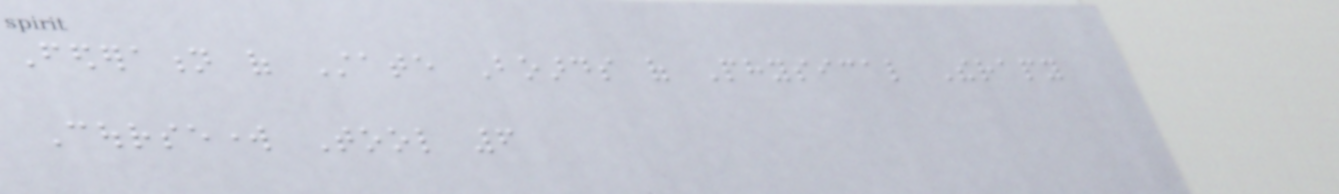Federation of State Boards of Physical Therapy
Coursework Tool 6
